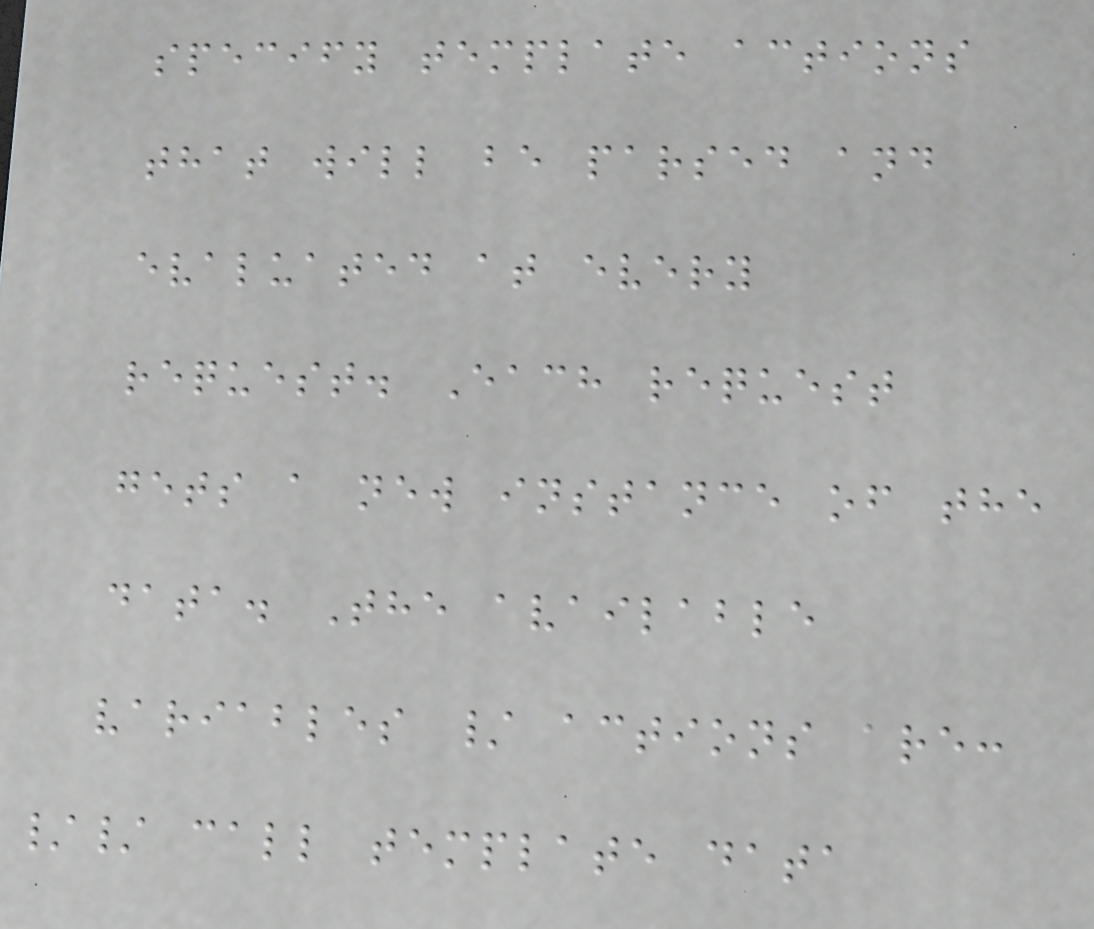specify template actions
that will be parsed and
evaluated at every
request. Each request
gets a new instance of the
data. The available
variables / actions are:
// call template data
